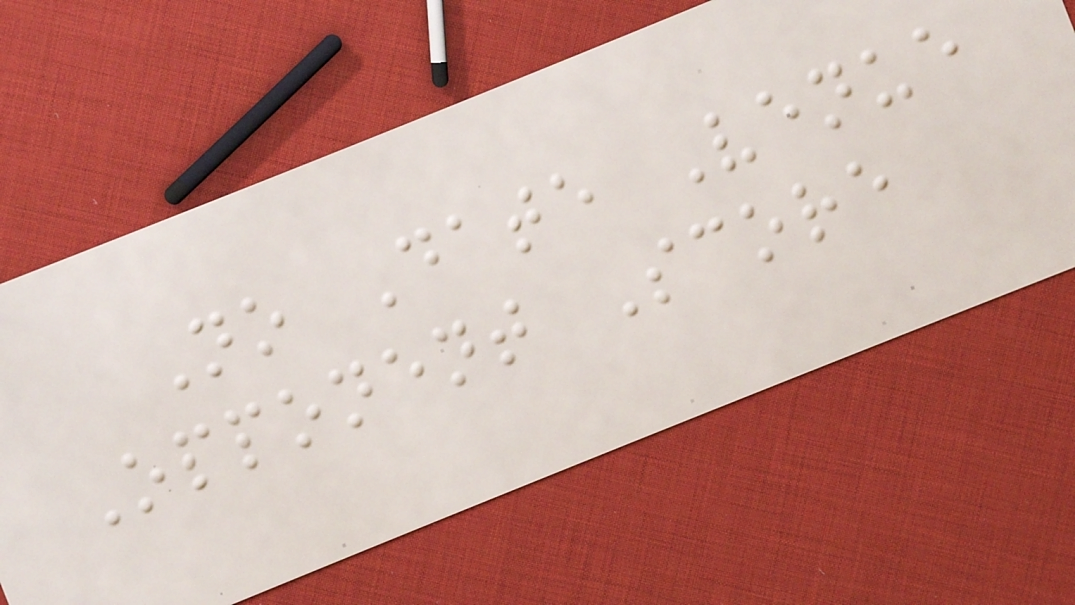No Date Venue
Opponent Score
